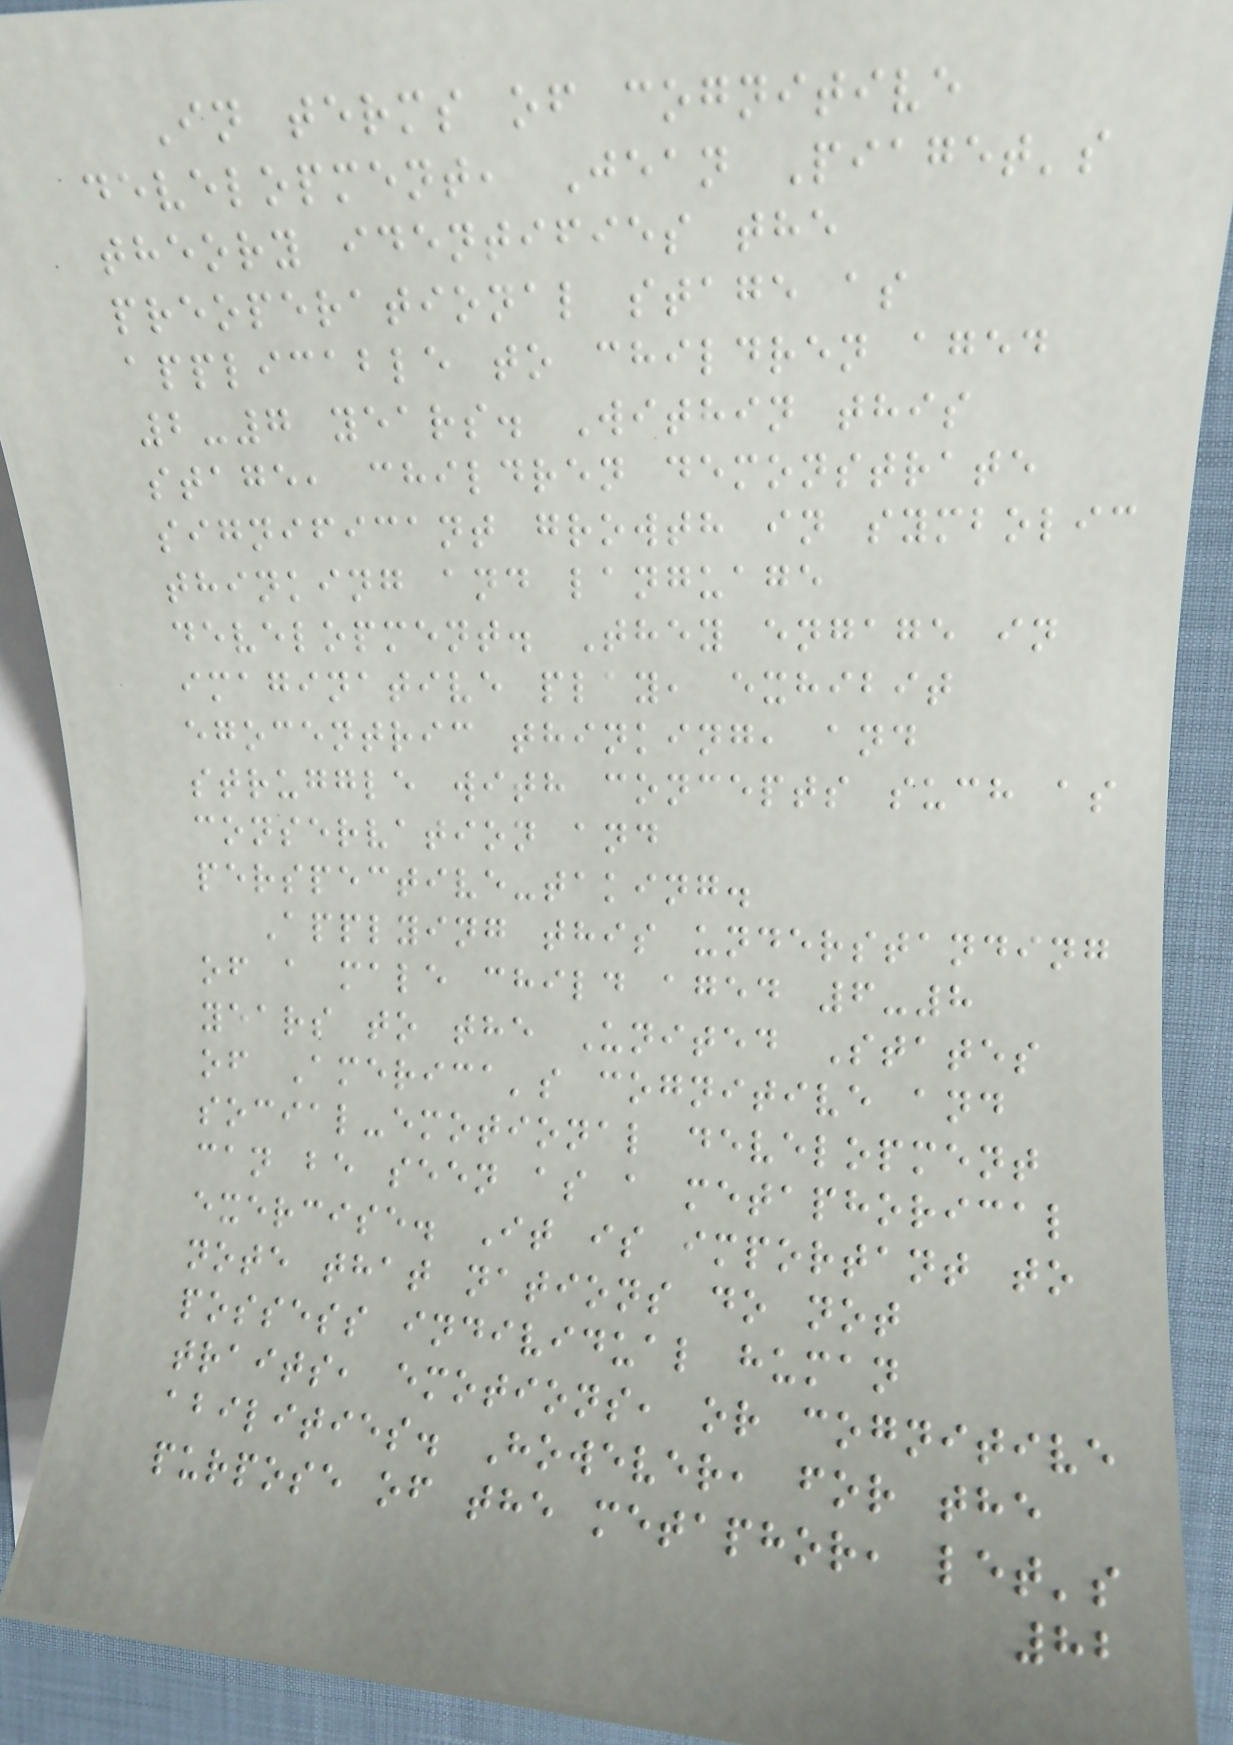In terms of cognitive
development, Jean Piaget's
theory identifies the
preoperational stage as
applicable to children aged
2-7 years. Within this
stage, children demonstrate
significant growth in symbolic
thinking and language
development. They engage in
imaginative play, exhibit
egocentric thinking, and
struggle with concepts such as
conservation and
perspective-taking.
Applying this understanding
of a male child aged 6-8
years to the United States
of America's cognitive and
social-emotional development
can be seen as a metaphorical
exercise. It is important to
note that nations do not
possess individual human
traits, emotions, or cognitive
abilities. However, for the
purpose of the metaphor, let's
82
